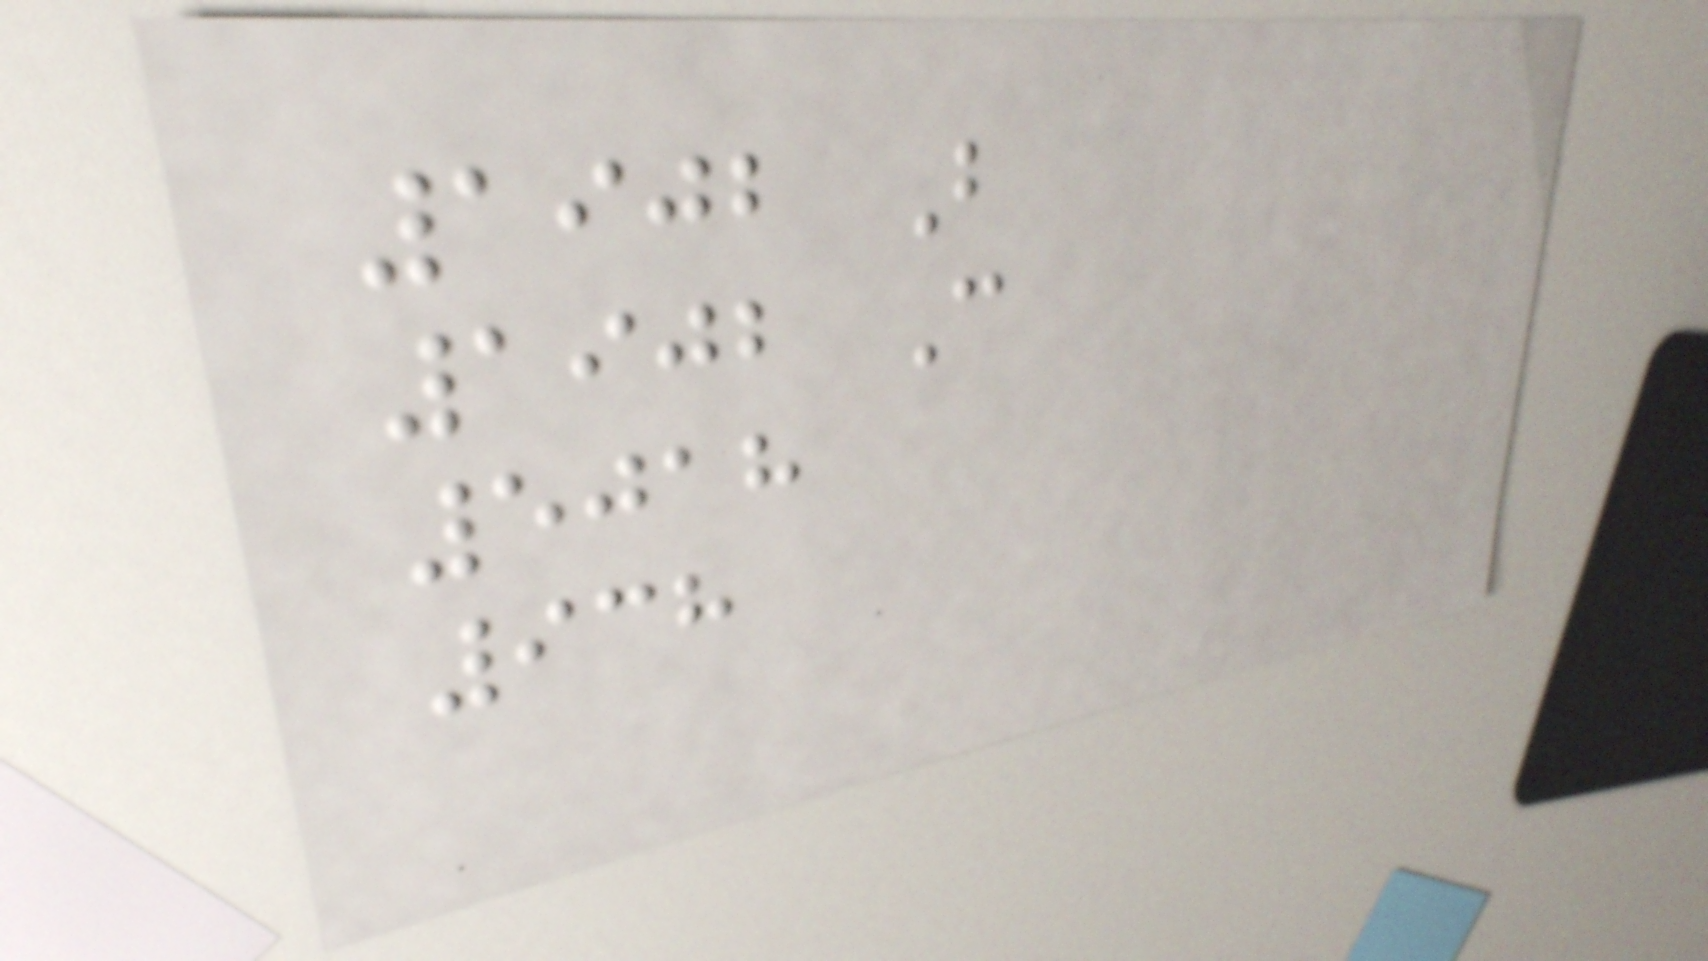1902 B
1902 C
5018
938
